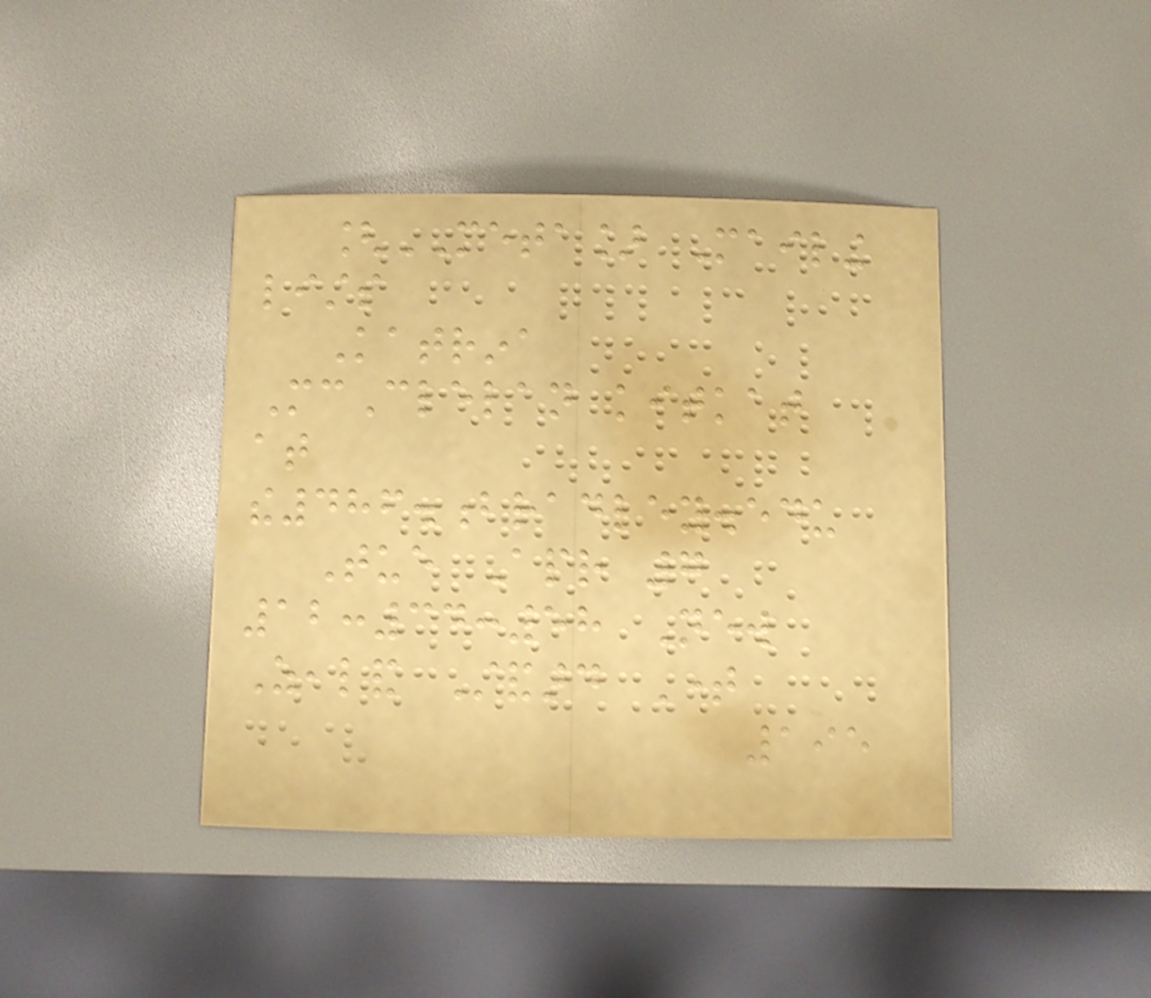[META] Mailing
lists
Katrina
McClelan kitkat
at
the486.bradley.edu
Tue Apr 7
12:34:58 New
Zealand Standard Time
195
